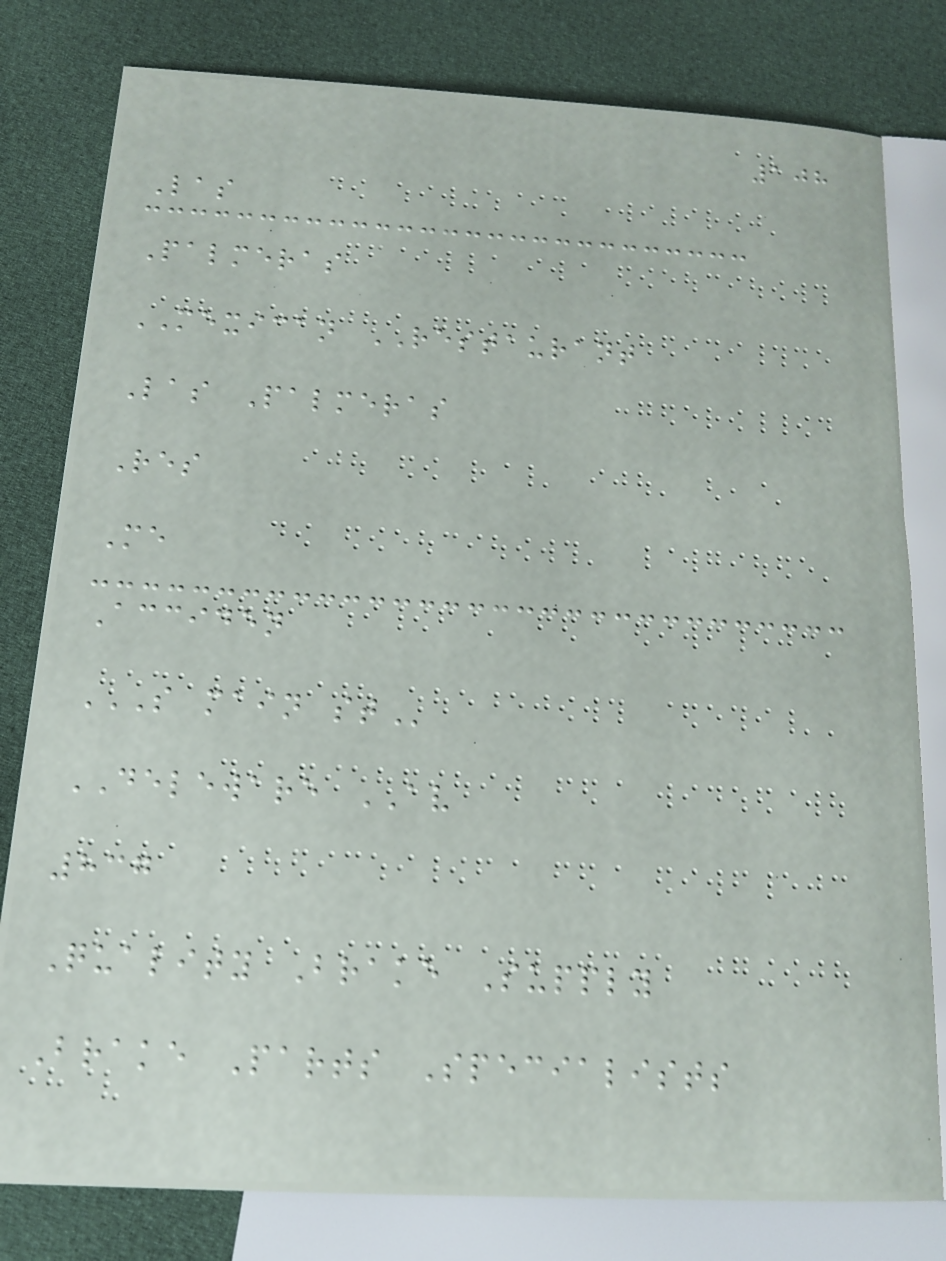108
Las
Palmeras
MEXICAN RESTAURANT
Las Palmeras
Res
Me
Acciden
S MAIN ST
DELEWARE AV
837
Quality Brake Supply
Brake Parts Specialists
